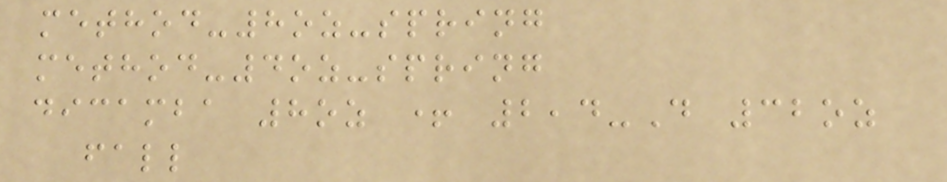method-8oz-spring
method-4oz-spring
dicamba 8oz + 2,4-D 32oz
fall
